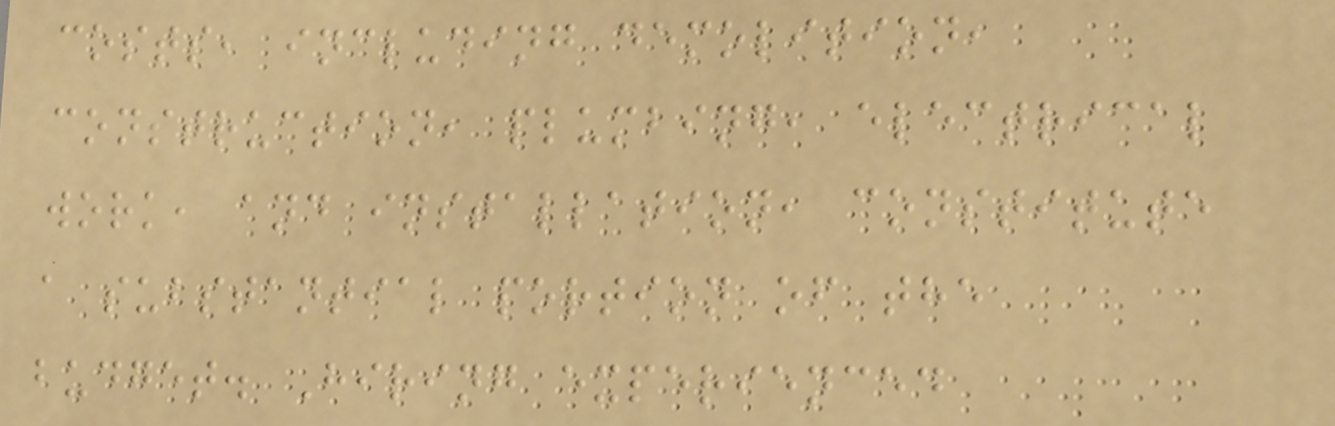costs, including demolition,
construction, plumbing, electrical
work, and installation, constitute
a substantial portion of the
budget. Hiring experienced
